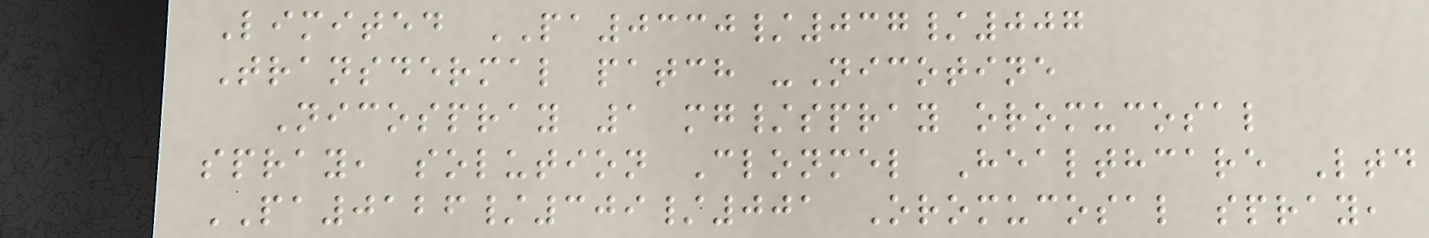Limited PA0330/037/007
Transdermal patch -Nicotine
Nicospray 1 mg/spray oromucosal
spray, solution Clonmel Healthcare Ltd
PA0126/309/001 Oromucosal spray,
